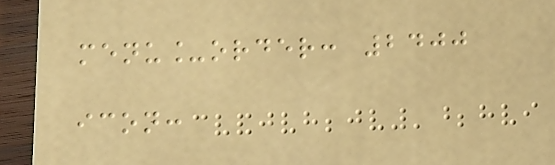menu_order: 2400
icon:
